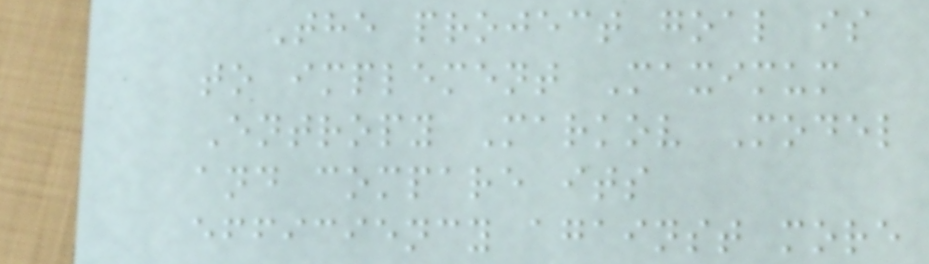The project goal is
to implement Maximum
Entropy Markov Model
and compare its
efficiency against more
